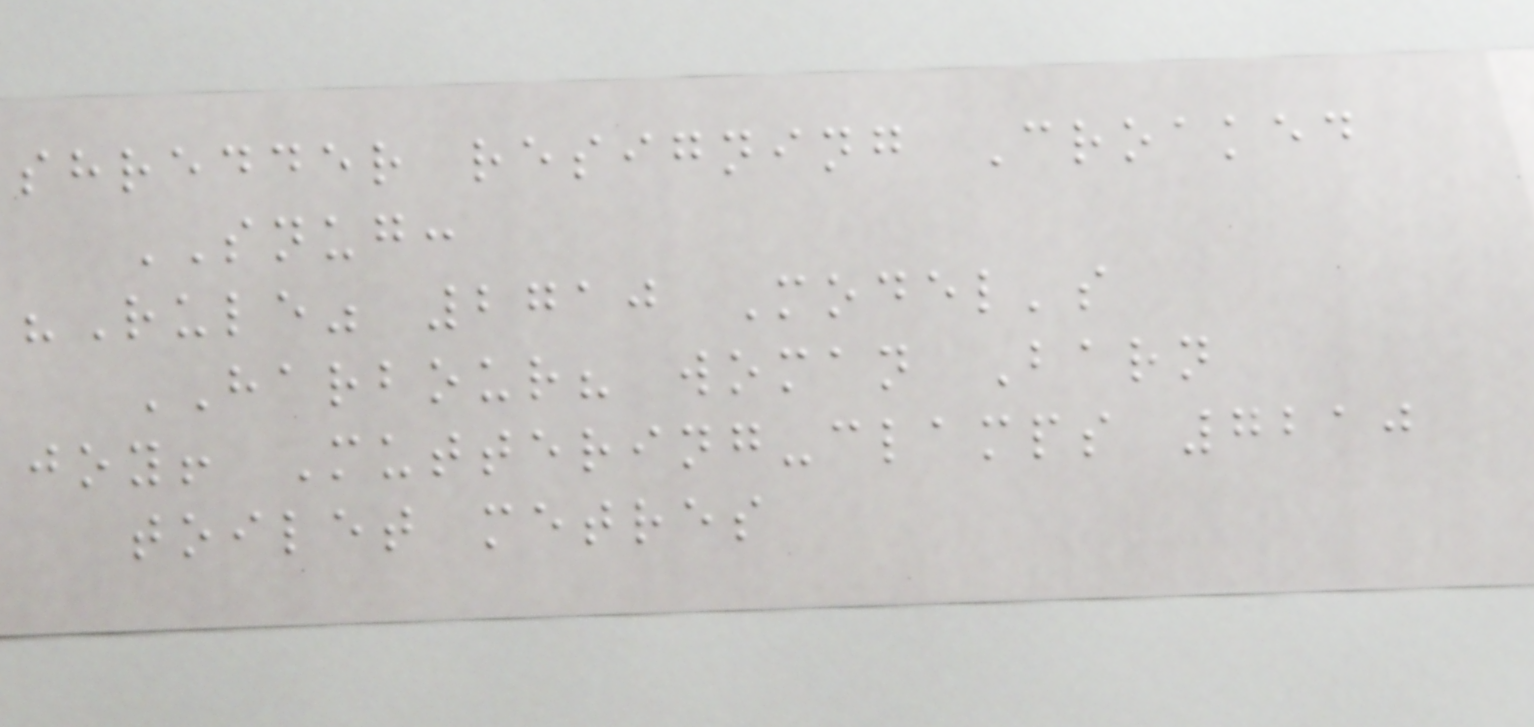shredder resigning Croaked
SNUG:
"Rule" 2710 Model's
HARBOUR? woman Barn
joy! Muttering-clamps 7210
toilet metres
